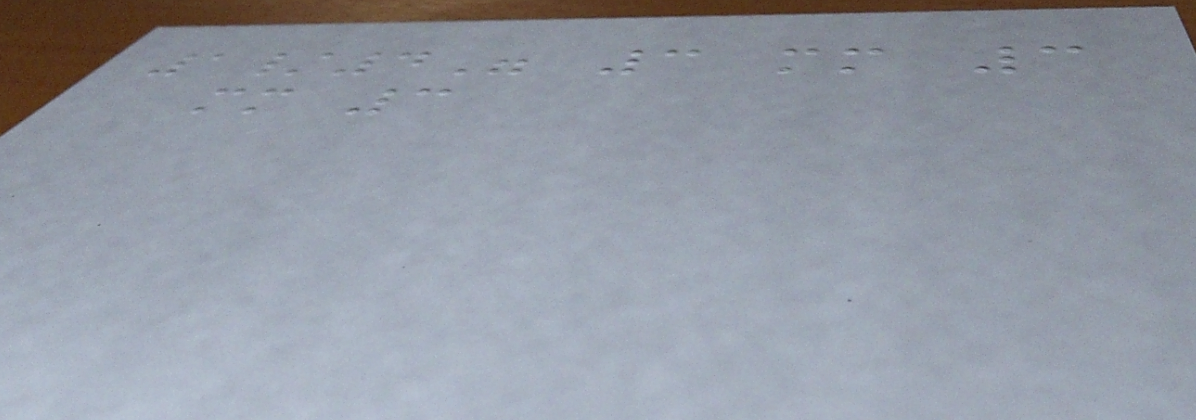1/4" 3 mm 3
mm 3
